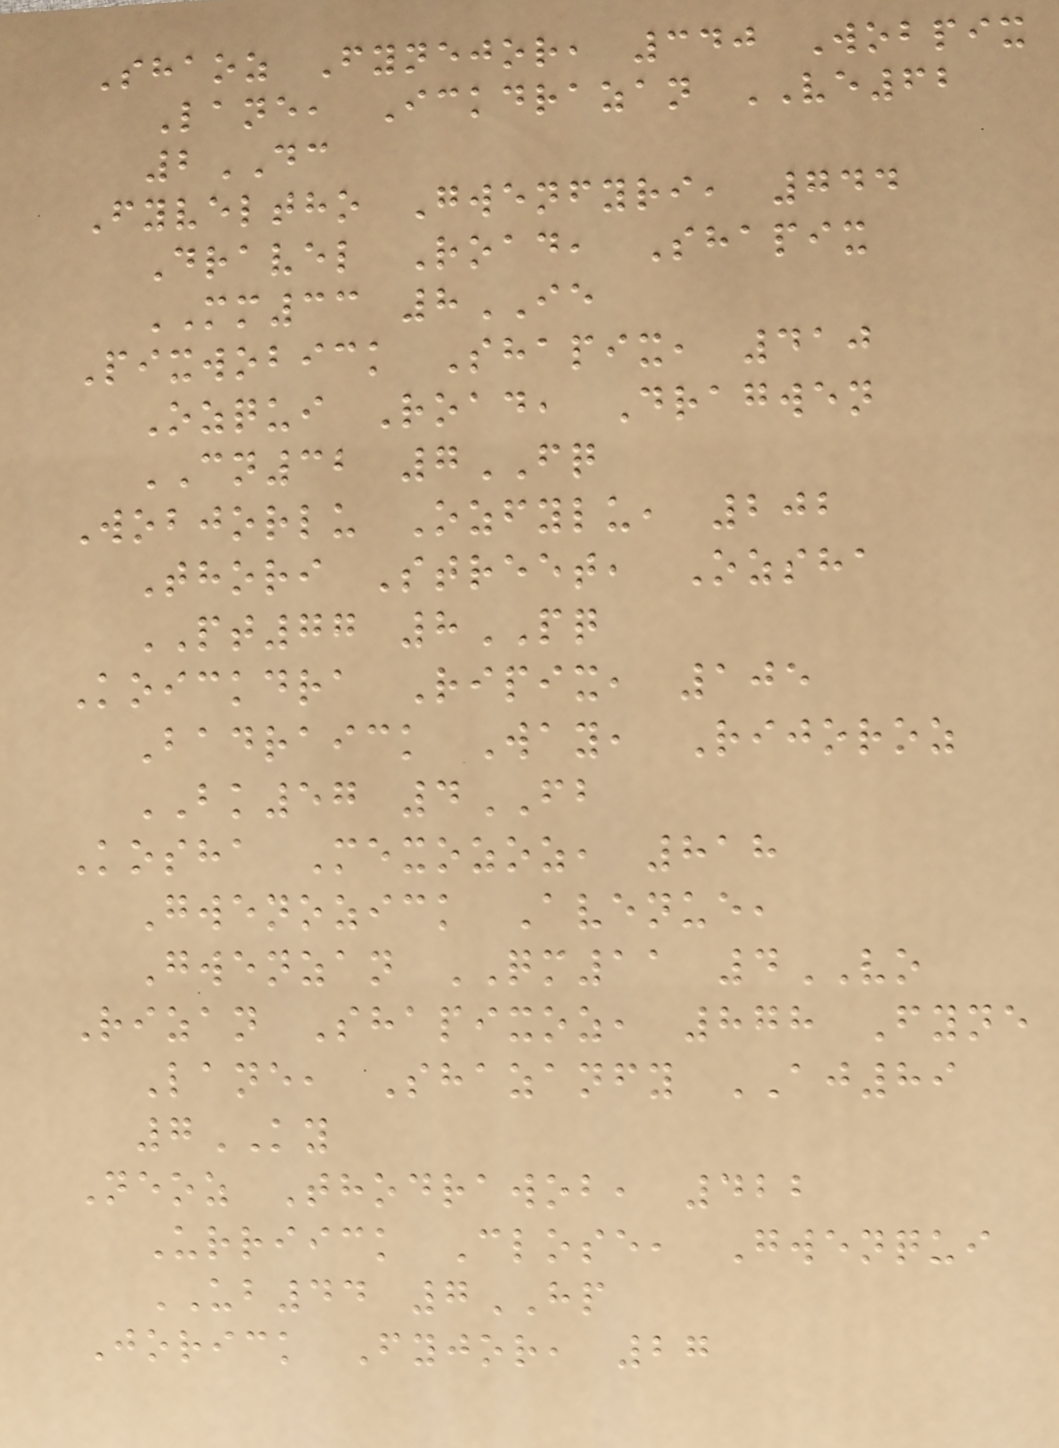Shaoz Fynejor, 340 Wobpix
Lane, Ickdrazan VE62
2DC
Fyveltho Gwenfyri, 744
Dravel Road, Shapix
MM33 8IE
Pixwobick Shapix, 410
Ozqui Road, Dragwen
CN32 7FQ
Wobjorlu Ozfylu, 202
Thori Street, Ozsha
PT77 8PQ
Koickdra Ripix, 105
Badraick Way, Rijoroz
BK57 4FB
Kosha Mexozoz, 818
Gwenozick Avenue,
Gwenzan QM11 4VO
Rizan Shapixoz, 878 Fyne
Lane, Shazanfy AJ89
7KY
Neoz Thodrawob, 422
Urriick Close, Gwenqui
UB44 7HP
Jorick Fyjor, 27
